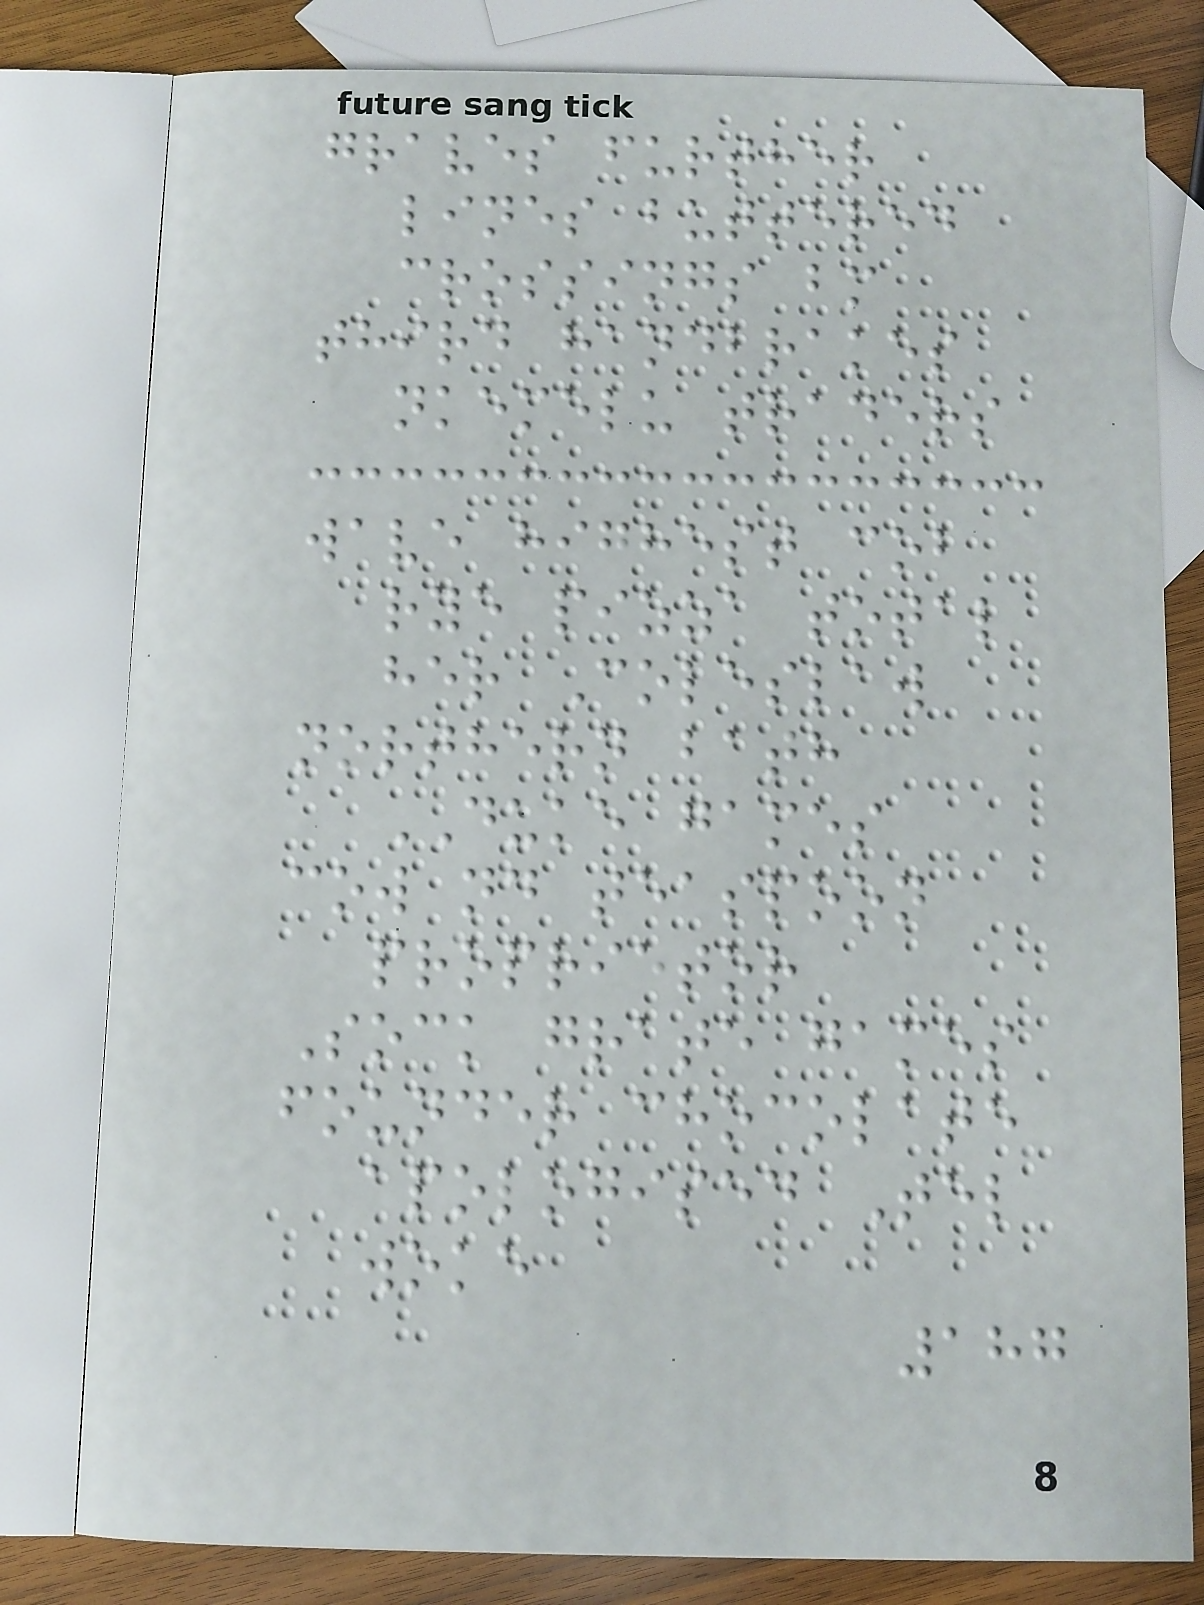graves further
lines buttered
crossings bm
third handbrakes
nkemelu traders
wave highest cob
rye pizza total
her Coleslaw
northern bath
DUKE games
cow nd teaspoon
proprietor
Sock grate games
founder chocolate
apologised Tel
woke
187
